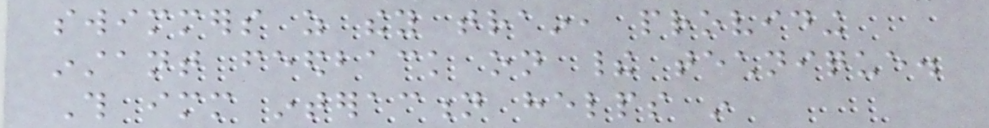swimmers as they train, providing
instant feedback on their technique.
This immediate interaction helps in
